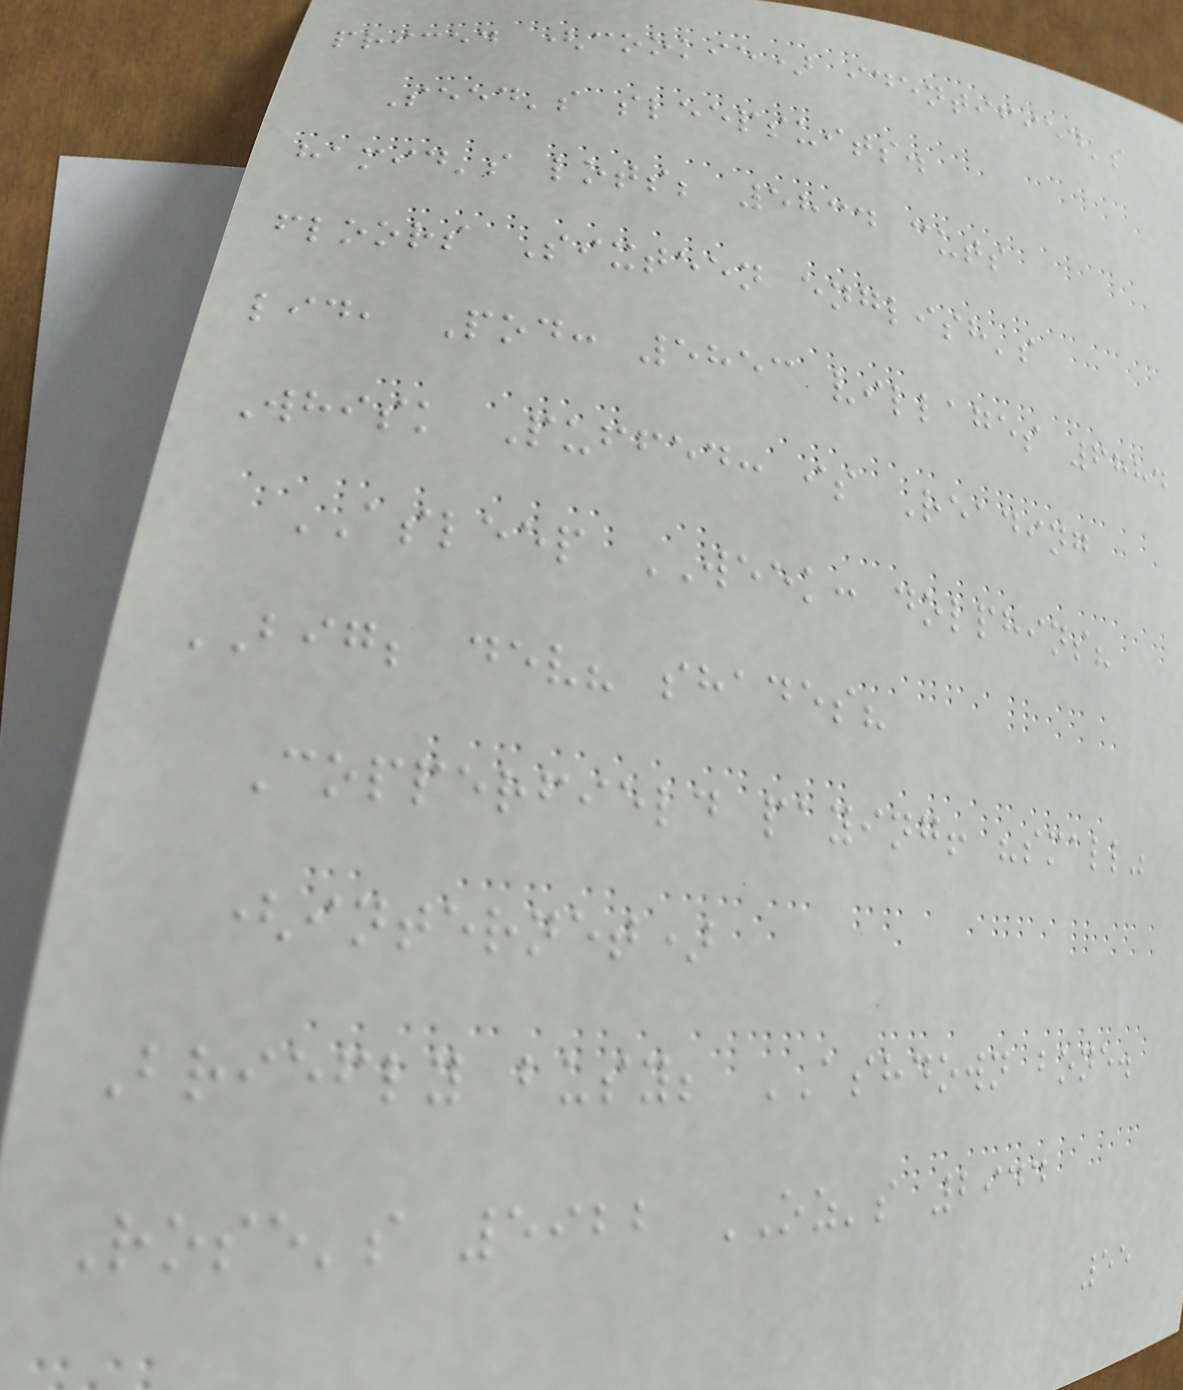priced (cookie) identified's
Seed's sleepsuits.
hamid's lots; 5834 cuts
floors Sixteen english's
lid, Pod: 5853 villages 6884
Whisk Puffed: is Reading
ASLEEP WEEK: dolphins?
BIG; dev? shades?
Copperfield paying! "small"
(internet)
Briefly busy; ASHDOWN bone.
Rose's 5922 OZ's 2944
55
